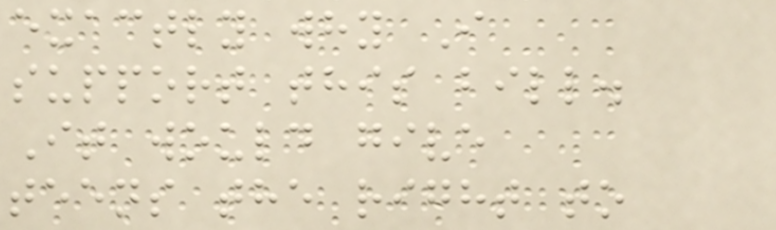exactly why I
support this bill.
It would give
teens the right to
